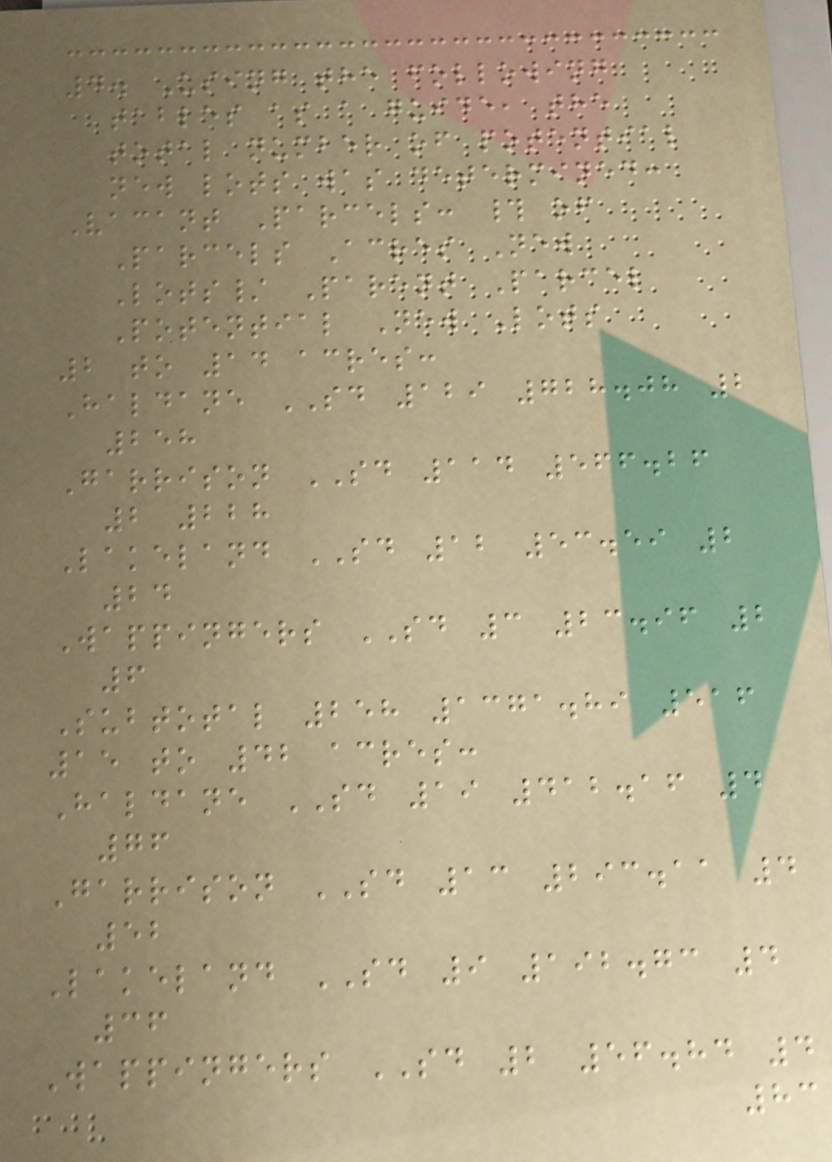4. Using the following
tables as a guide, the
total number of potential
new lots was determined:
Vacant Parcels: # of
Parcels Acres New
Lots/ Parent Parcel
Potential New Lots
2 to 14 acres:
Haldane SD 129 728.08 2
258
Garrison SD 114 566.26
2 228
Lakeland SD 12 53.59 2
24
Wappingers SD 3 23.96 2
6
Subtotal 258 1371.89 516
15 to 42 acres:
Haldane SD 19 412.16 4
76
Garrison SD 13 293.11 4
52
Lakeland SD 9 192.73 4
36
Wappingers SD 2 56.84 4
83
